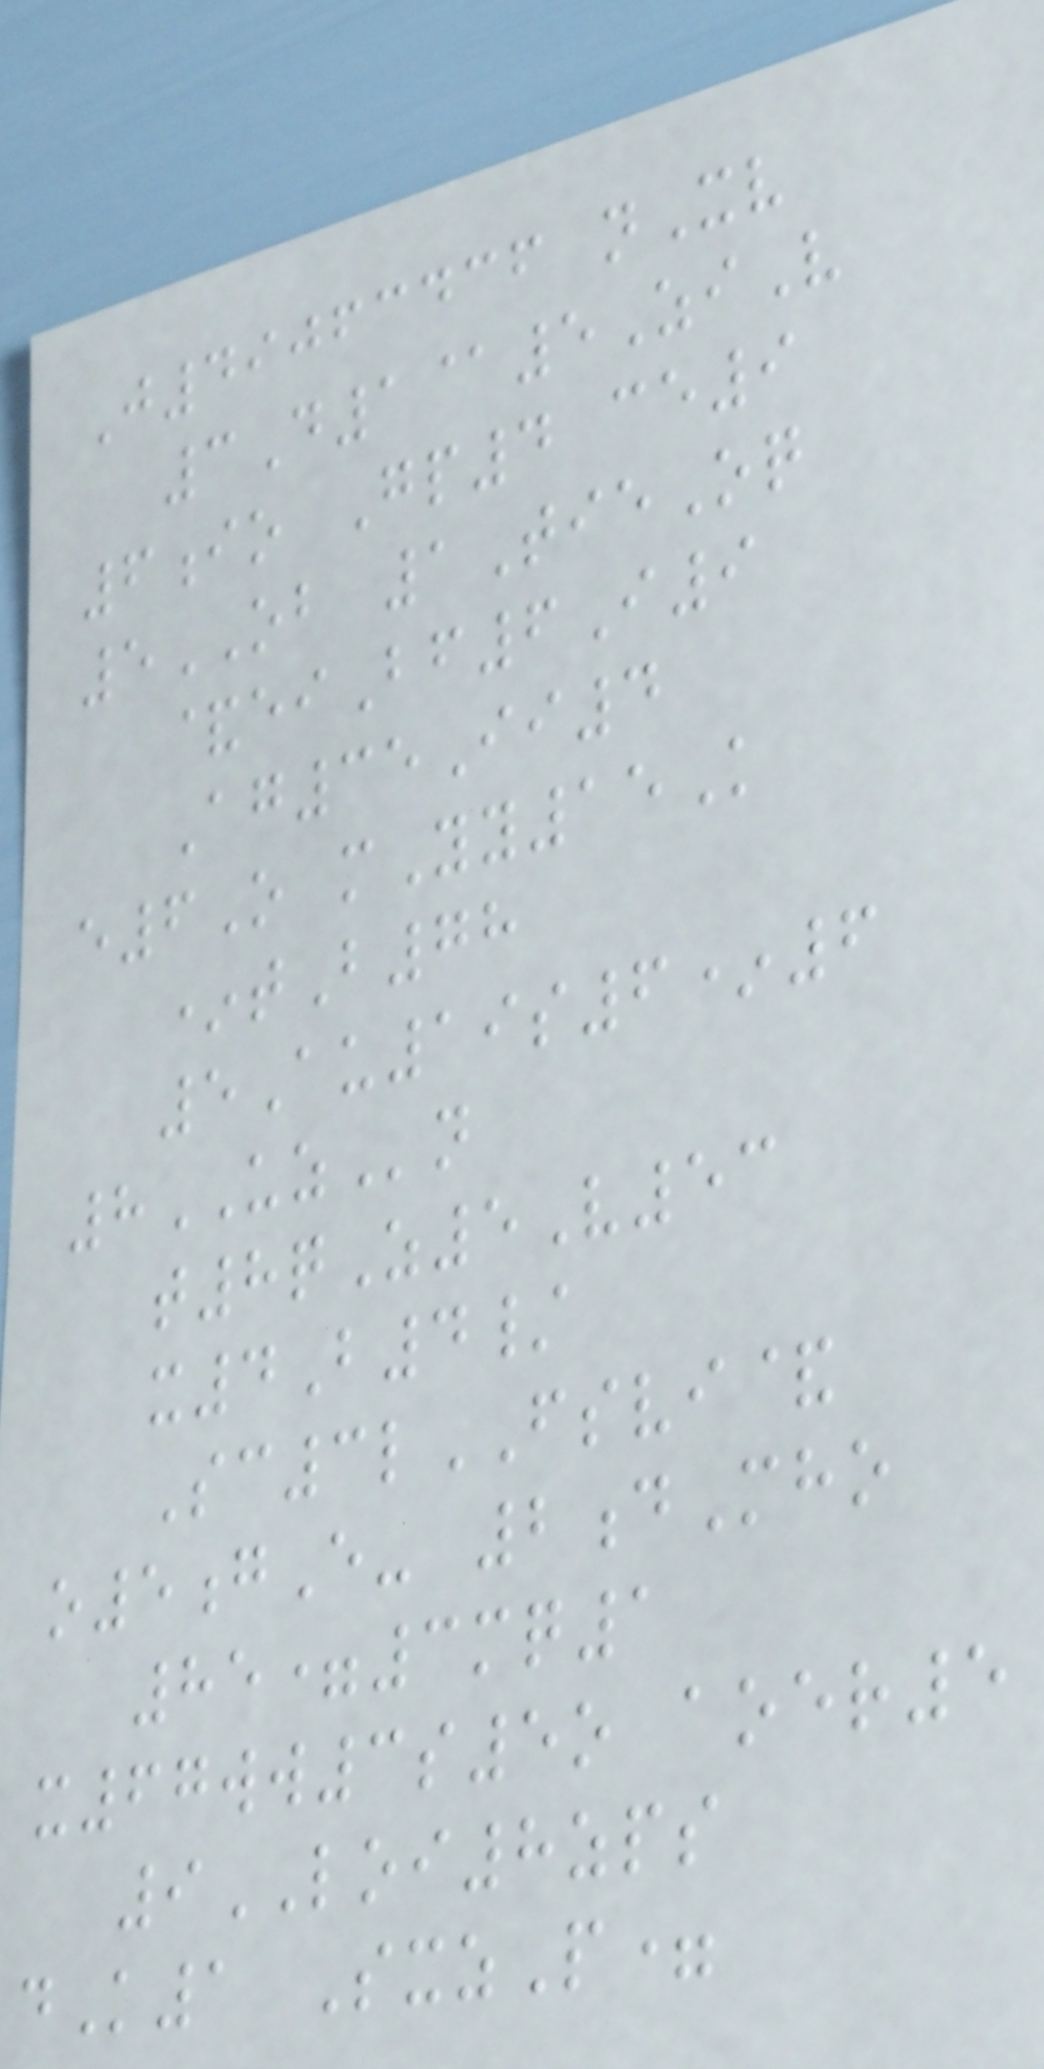J49063436 nXv
3D1@5ZiV
6io Gp4 ce9
5OB 1TieOq
&eiBf6I9
Ag35Ii4
e6O mYy15K
*tB78
5Au19s6*6
8UZn
t8qZ5V53
x4B4/
Sc3lFSVI&
o5gE- 2dMho
85=3mq1
x67ww3s5o aoer5
9LOI8zps
dK1 SxzP=
